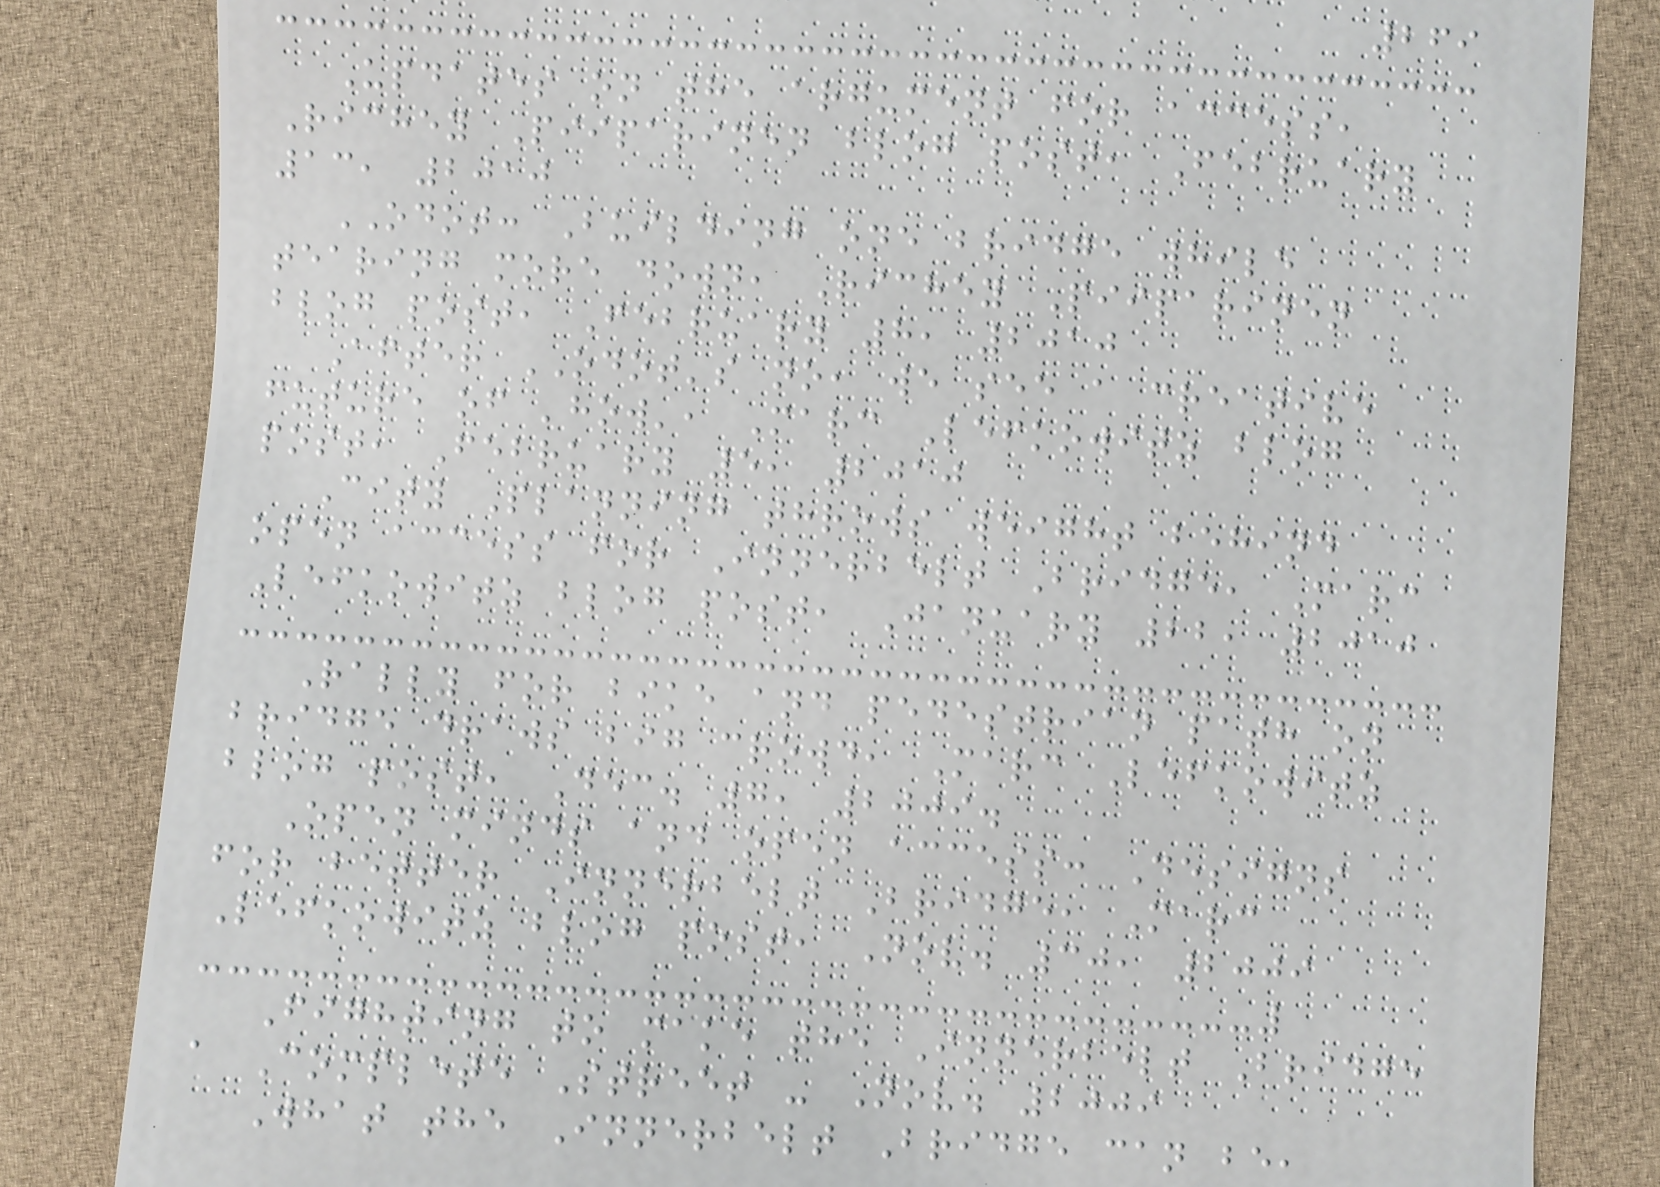269
Updates on the argument for access,
Richey Piiparinen blog post, February
13, 2010
ODOT: Building one bridge while
tearing more down, Richey Piiparinen
blog post, February 8, 2010
After ODOT's no, we see a creative
future of 'how', Marc Lefkowitz blog
post, February 5, 2010
City Planning throws weight behind
open access for Innerbelt Bridge, Marc
Lefkowitz blog post, January 22, 2010
Rally for bike and pedestrian path on
bridge draws big crowd, Marc Lefkowitz
blog post, Dec. 7, 2009.
Open minds and open access: Designs
for better Innerbelt Bridge, Marc
Lefkowitz blog post, Nov. 30, 2009
Fighting to make the Innerbelt Bridge
a Complete Street - Nov. 2009
What the Innerbelt Bridge can be,
